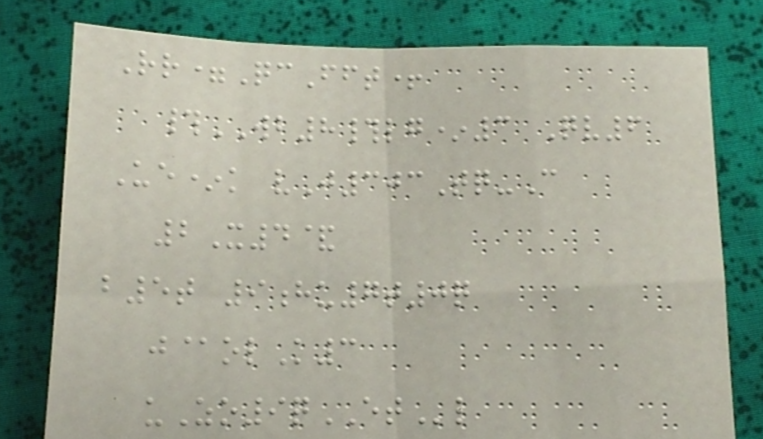Rr=QcFft+
#WB8#lg*3 Qv6
Ue*k vJ303Tq-C
2X4&
b5t 9hu7t0q
j@olK3
uZo9qETl
